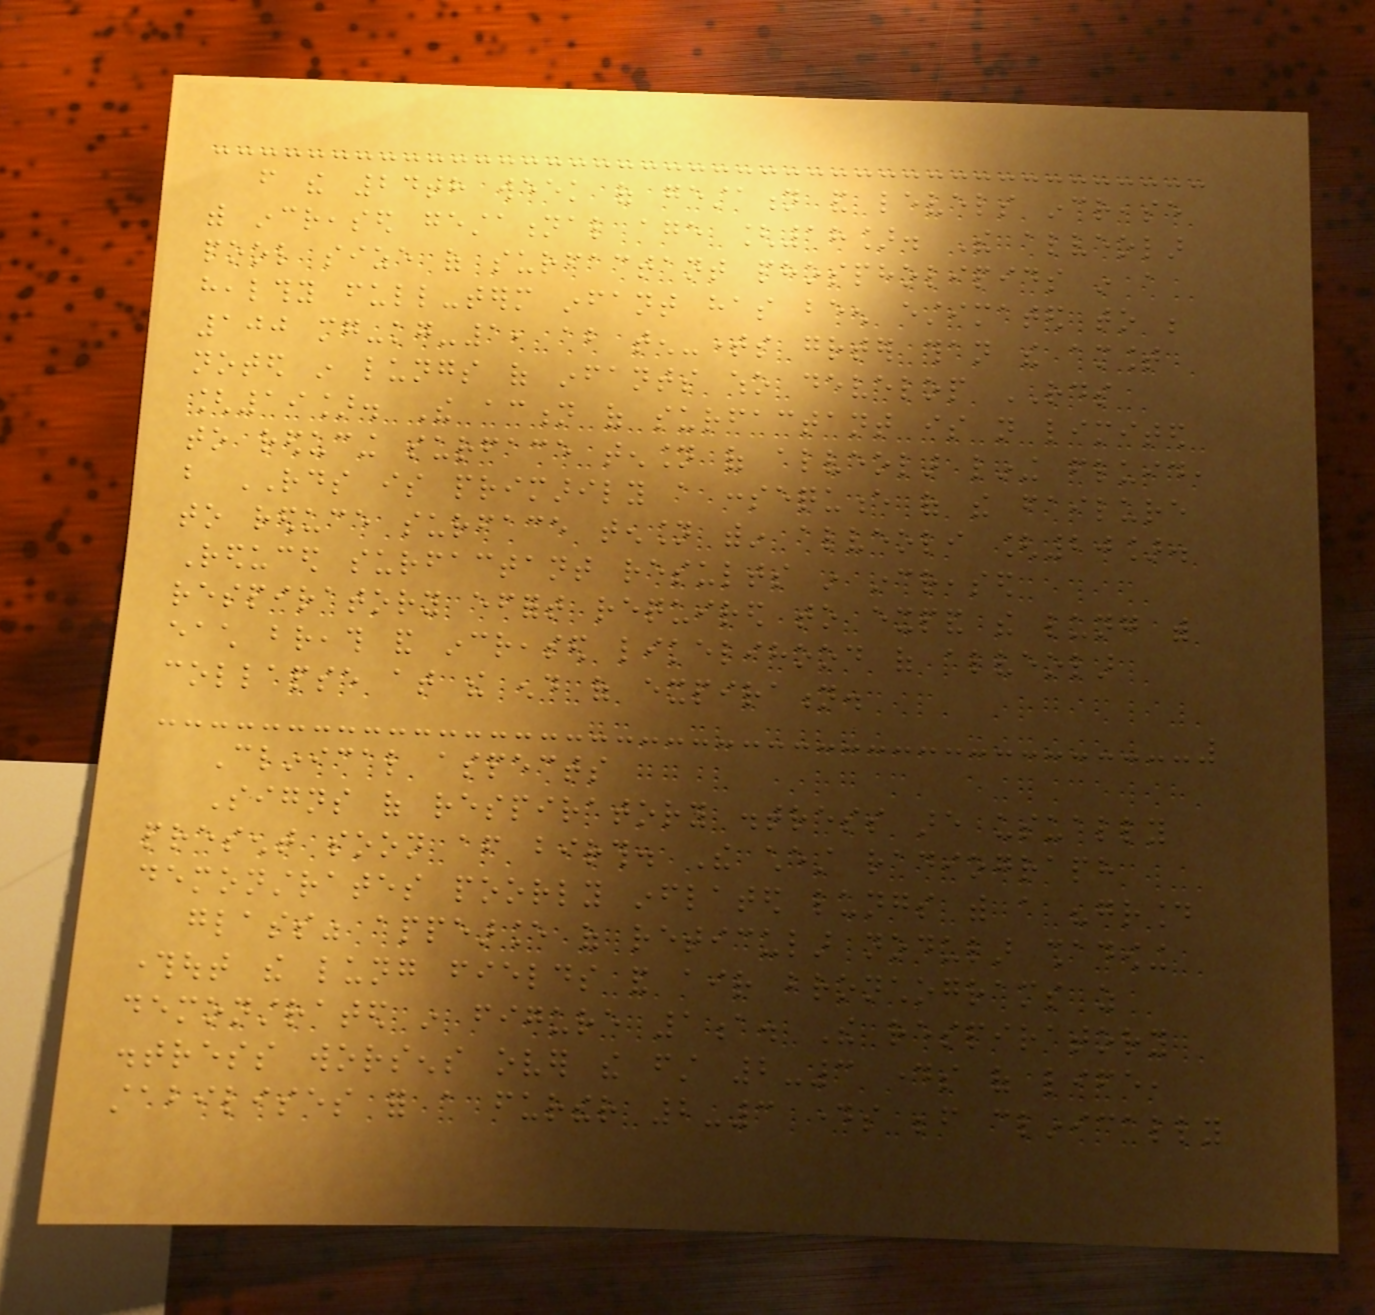from the 24th week of gestation and levels increase
with increased gestational age [18]. The alveolar
pool size of surfactant phospholipids in a
healthy full-term infant has been estimated to be
100 mg-kg-1, about ten-times greater than the amount
noted in lungs of infants who develop RDS
[19]. The action of surfactant is not limited
to reducing surface tension of alveolar lining fluid,
but RDS is primarily a consequence of the failure
to reduce surface tension within alveoli [20].
Reduced surfactant results in increased
respiratory effort required to expand the lung with
each breath and increased likelihood of alveolar
collapse at the end of expiration.
Clinical aspects
Signs of respiratory distress are usually
present soon after birth. The chest radiograph
demonstrates poorly inflated lungs with a "ground
glass" appearance of reticular nodular shadowing
throughout the lung fields and air bronchograms as
demonstrated in figure 1a. The respiratory
distress worsens over the first 2-3 days of life,
stabilises for a further 2-3 days before clinically
